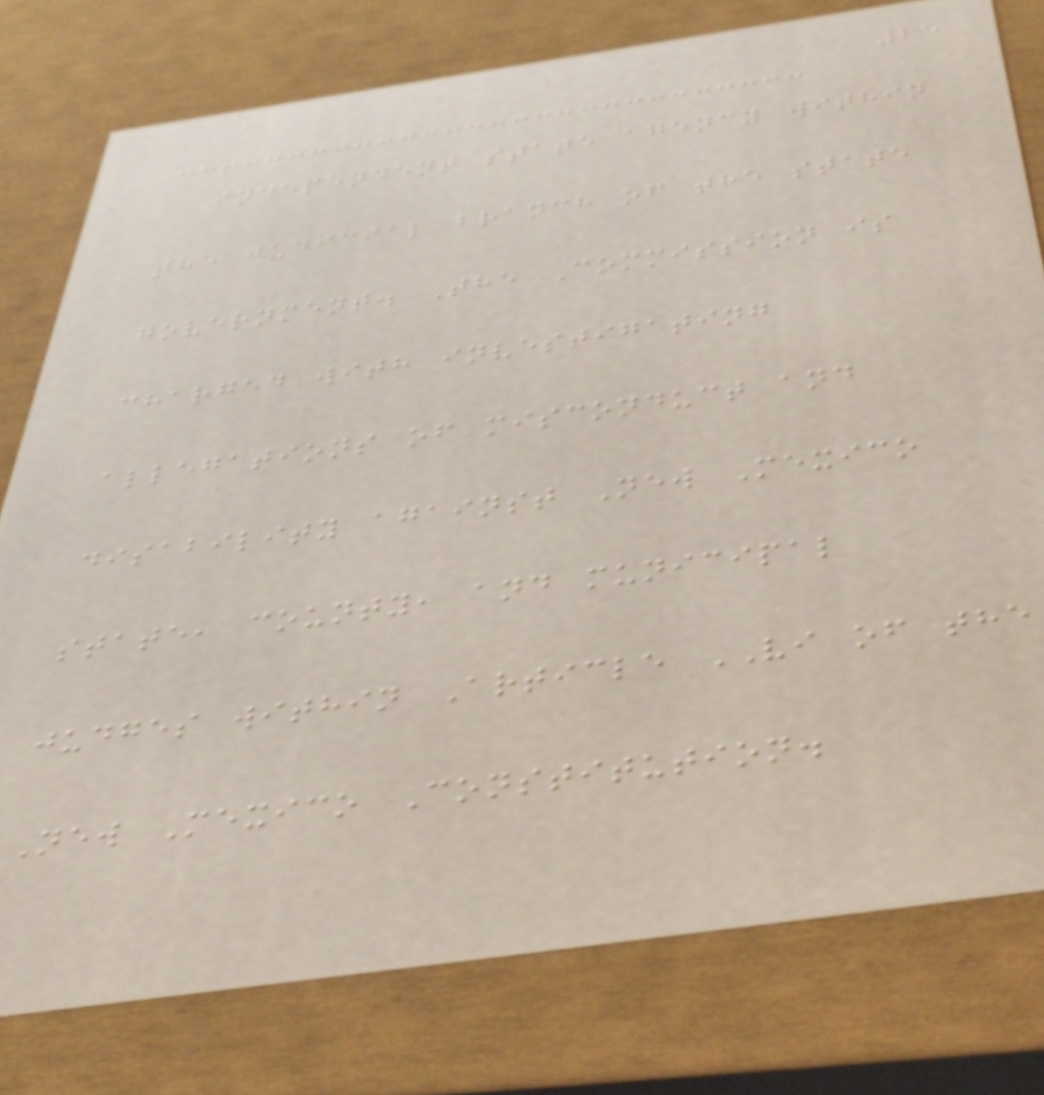25
independent state agency within
the judicial branch of the state
government. The Commission is
charged with investigating
allegations of misconduct and
disability against New Mexico
state, county, and municipal
judges within Article VI of the
New Mexico Constitution.
